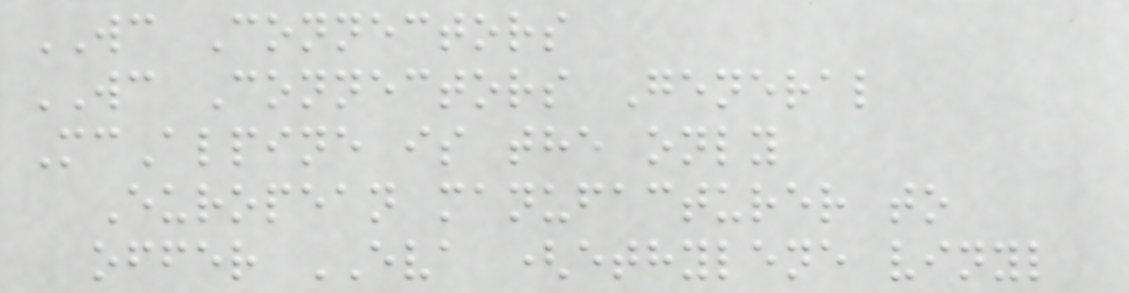WC Connectors
WC Connectors General
McAlpine is the only
European manufacturer to
offer EVA (ethylene vinyl
